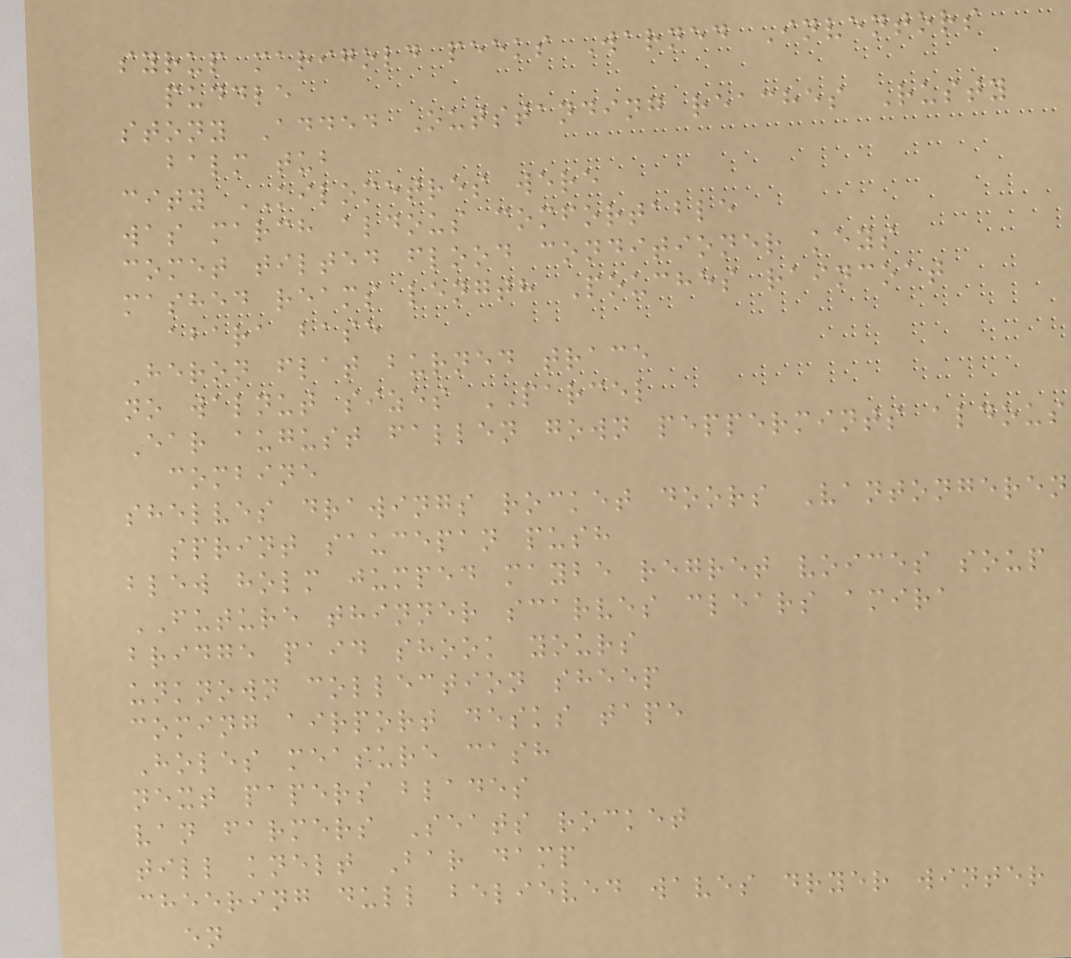syrup marigold peeks Warned Inventors
puddle
stony Added Outstanding reaches Rusty
balm tub
city KILOMETRES were
was march aldous comfortable
comet tilted flood conditioner keys
mashed reams length Pouches raincoat
abara base
Heron flat burned trace
no walnut sizes PARCEL
Ear august fallen gown peppermints aldous
combine
shelves drawings rocket doors Vantongeren
sprint saucepan push
blew holm jumped maybe regret voices soup
FUTURE thinner scarves clears amira
bridge paid shook yours
unknown collection sheep
coming airport desks tape
Holes measure cash
next papers blades
van farmers Seats rocket
till knelt Bar damp
cheering dull believed waves dryer winter
en
